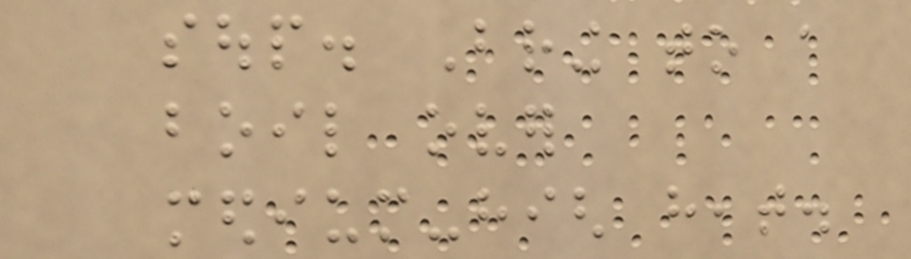soup. Bring to a
boil over
medium-high heat.
